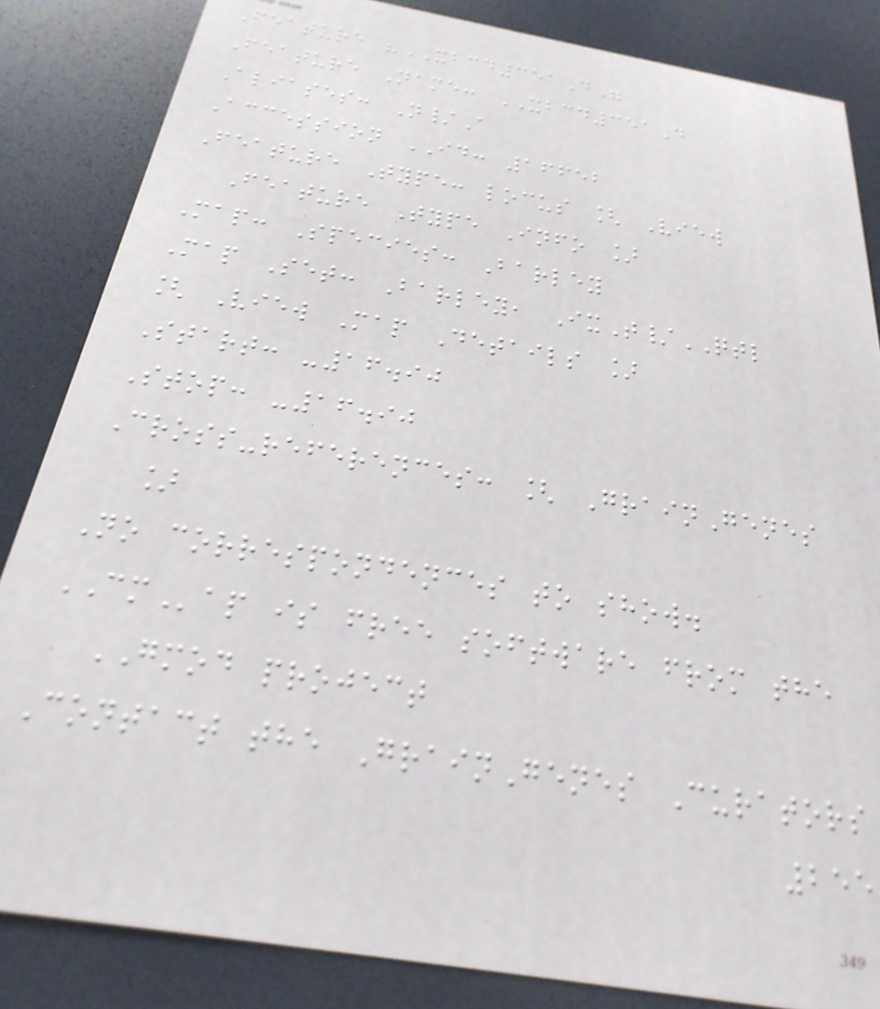Feature "XBCD351D"
Feature Name: XBCD351D
Aliases: N/A
Accession ID: 16652
Feature Type: locus [ View
Feature Type Info ]
Map: Species: Barley
Map Set: Barley, IxT/QTL
[ View Map Details ]
Start: -16.90
Stop: -16.90
Cross-references: [ GrainGenes
]
No correspondences to show.
CMap is free software from the
GMOD project
Contact the GrainGenes Curators
255
